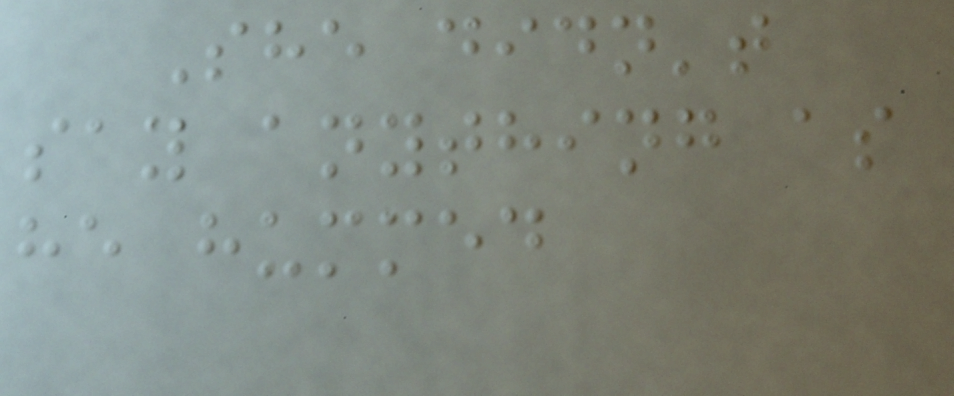She didn't
say anything as
he hummed
